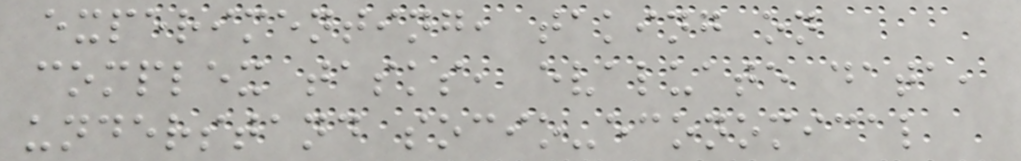experimenting, taking on
complex tasks, evaluate data,
understand socio-economical
